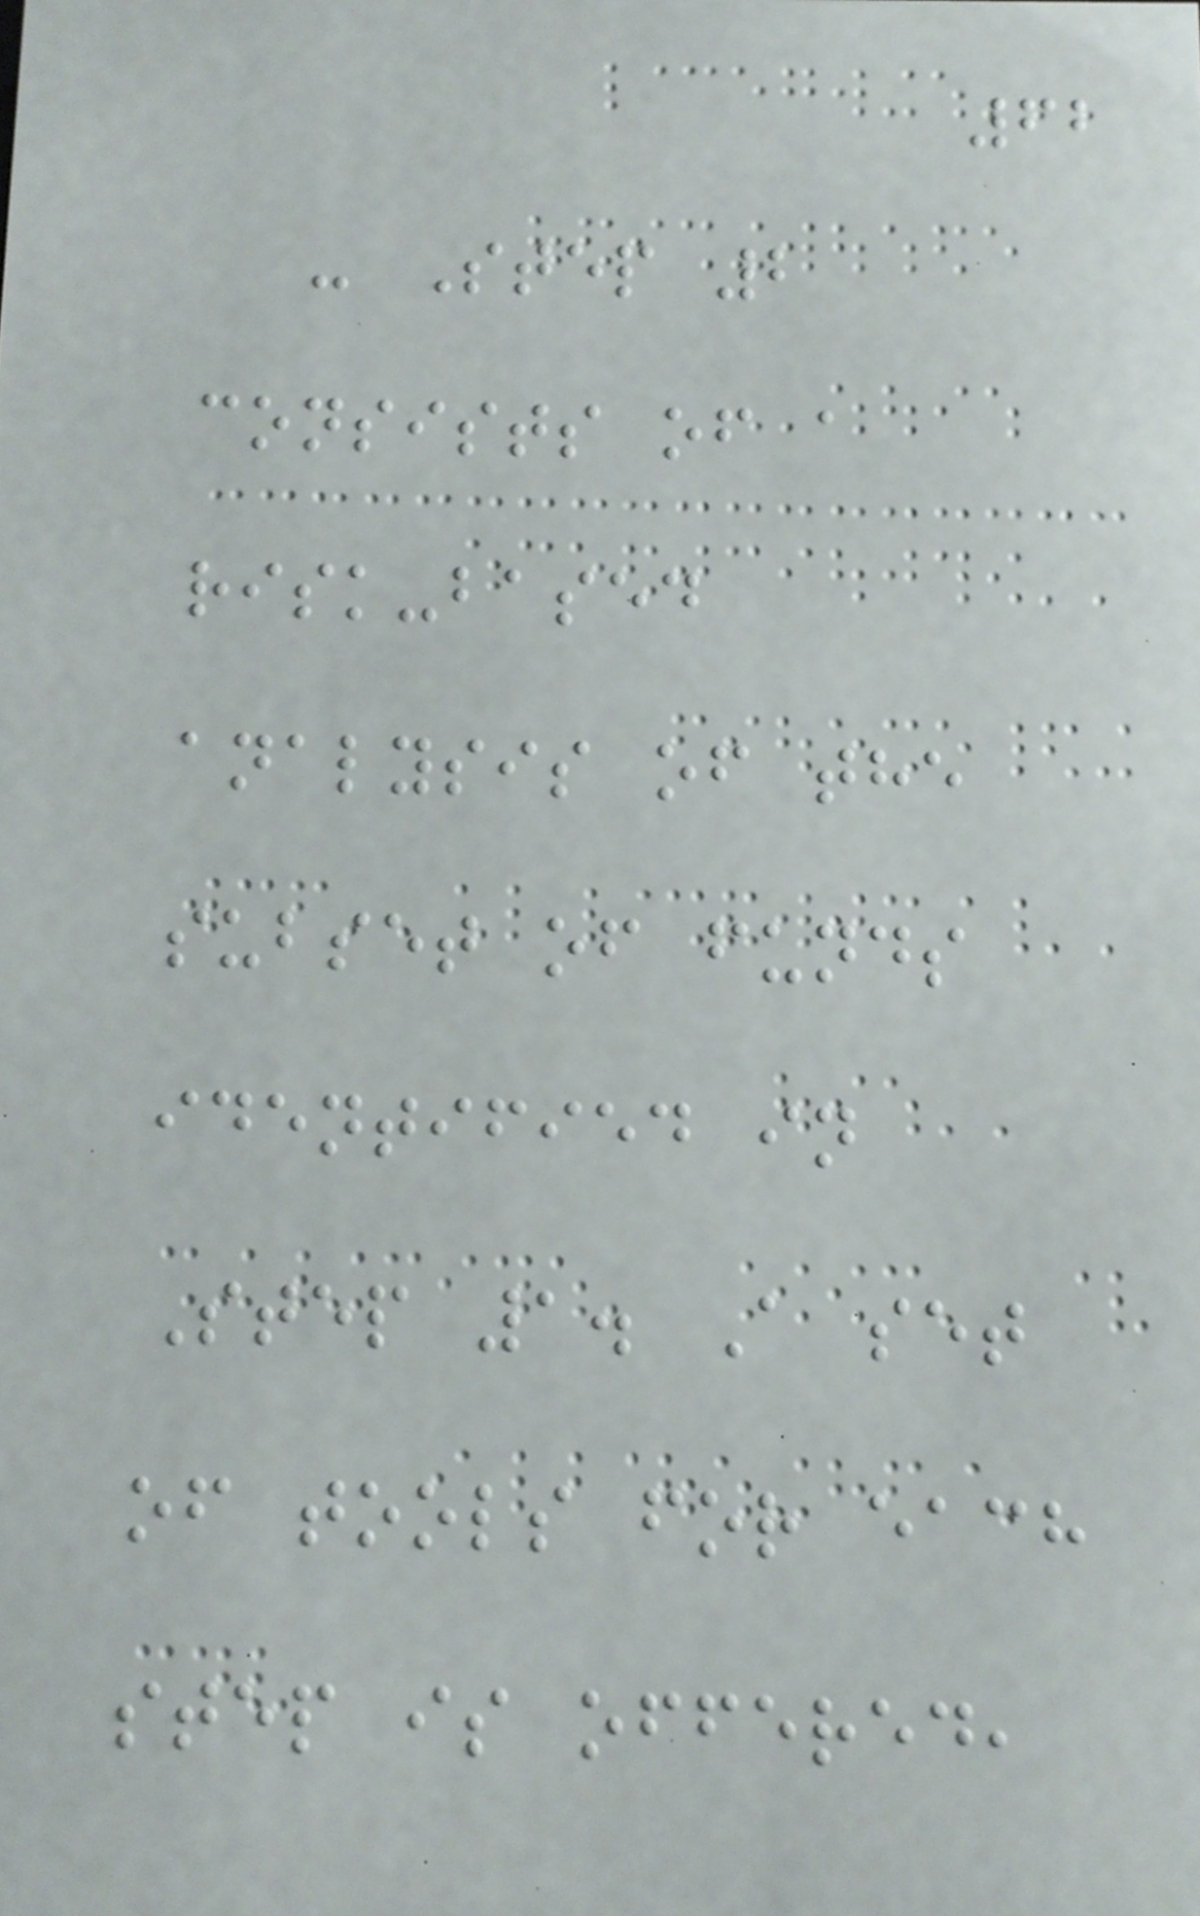62
- Step 2
consists of a
risk-based
analysis of the
subset of funds
identified in
Step 1. A set
of tools for each
step is offered,
